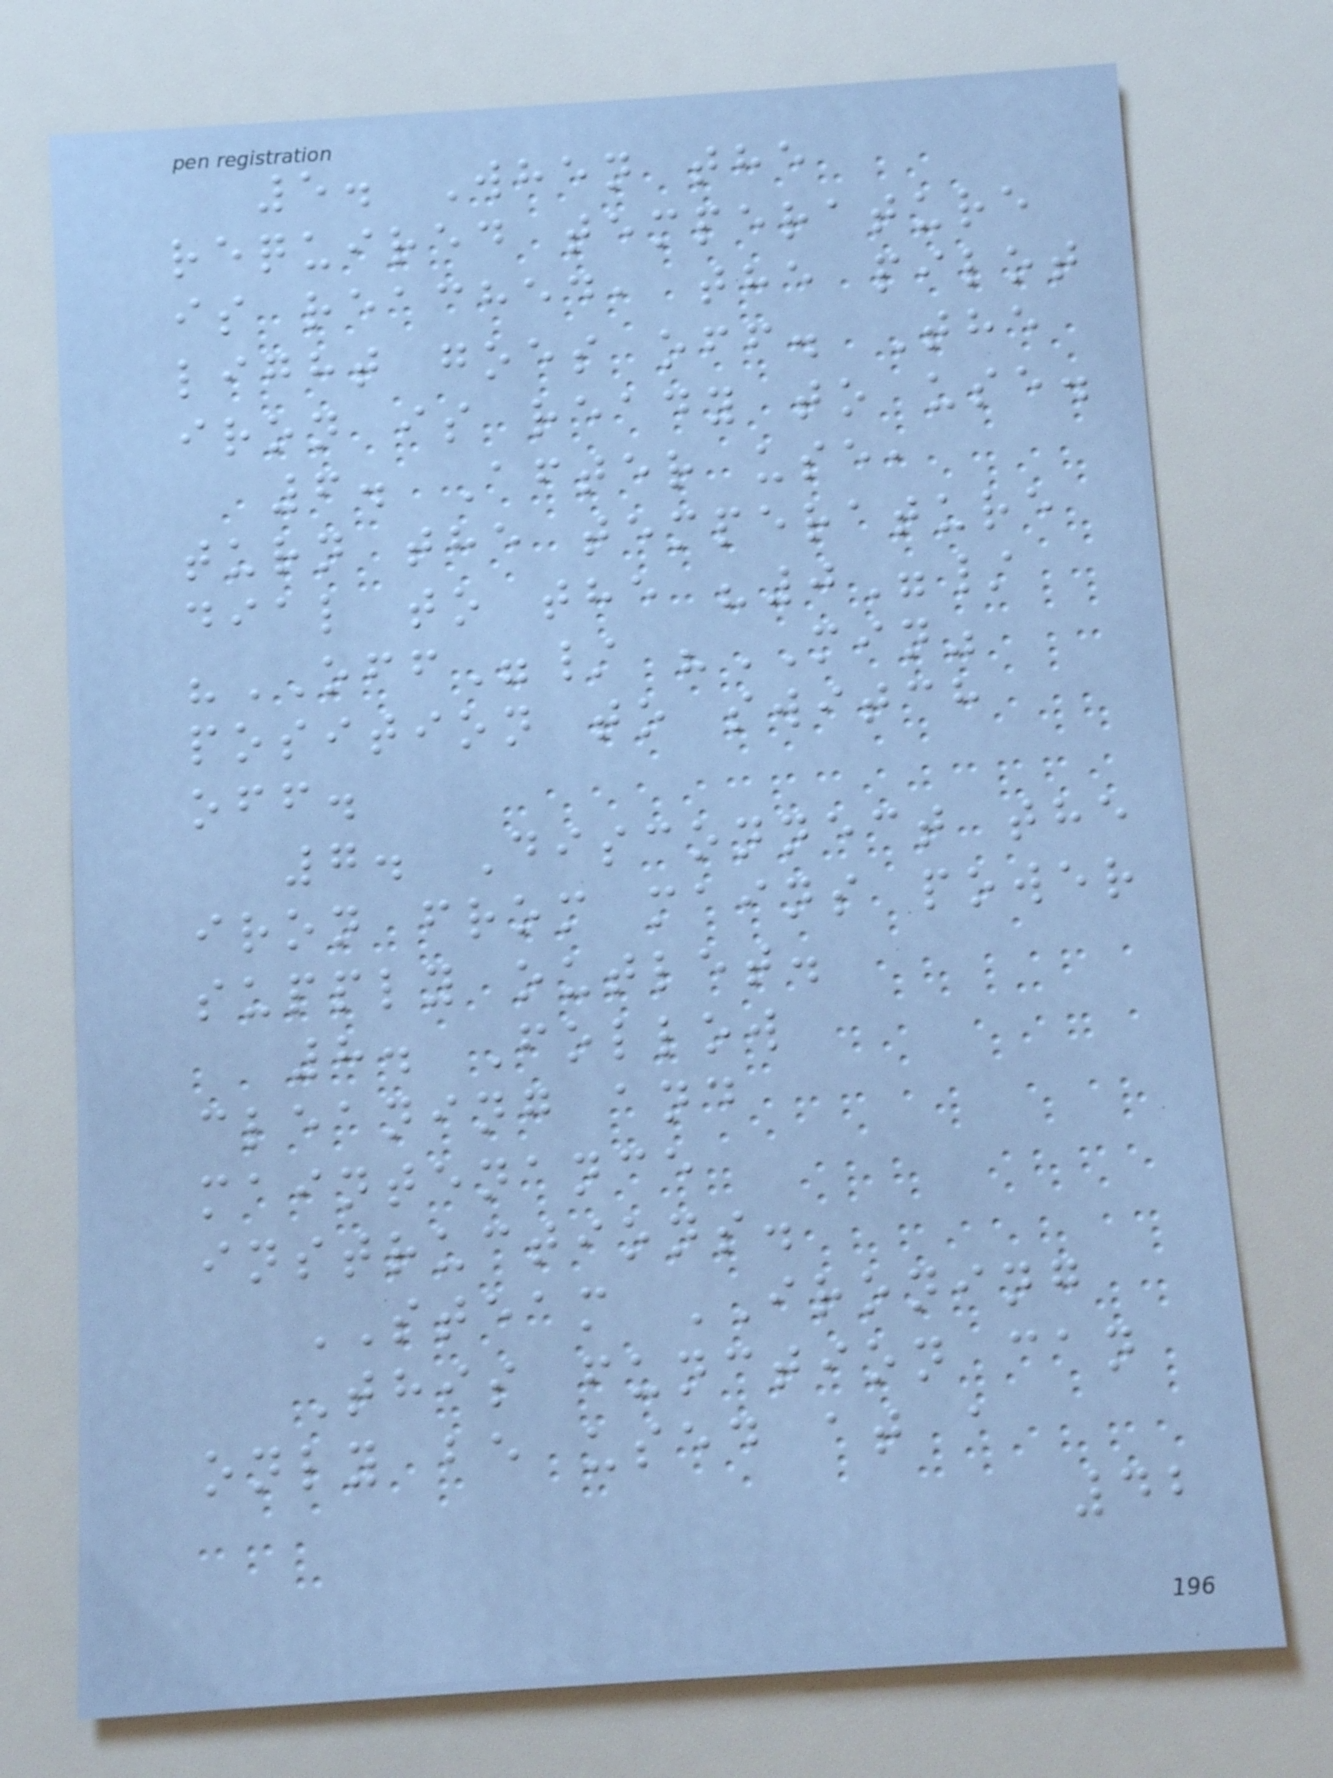5. When the
required temperature
is reached, the pilot
light goes off. The
iron is ready to use.
6. After use,
turn the temperature
dial to the "0"/
"OFF"/ "MIN"
position to switch
off.
7. Disconnect the
iron from mains power
supply outlet.
8. Follow
cleaning and
maintenance
instructions.
STEAM IRONING
This function can
only be used at a
42
